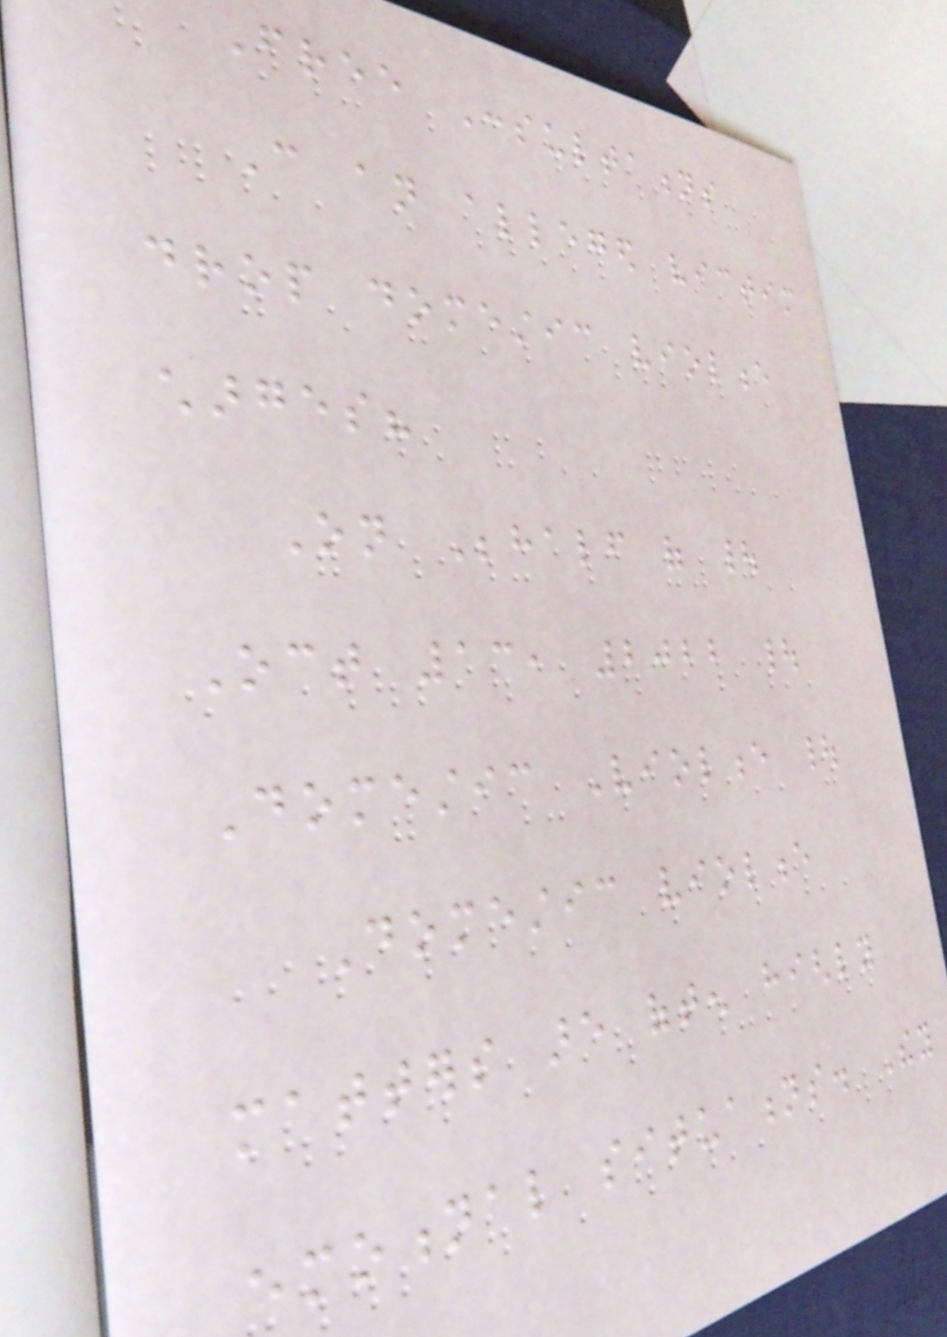Free Consultations
Can an alleged victim
drop domestic violence
charges?
On Behalf of |
Oct 13, 2022 |
Domestic Violence |
Domestic violence
matters are often highly
emotional situations. They
